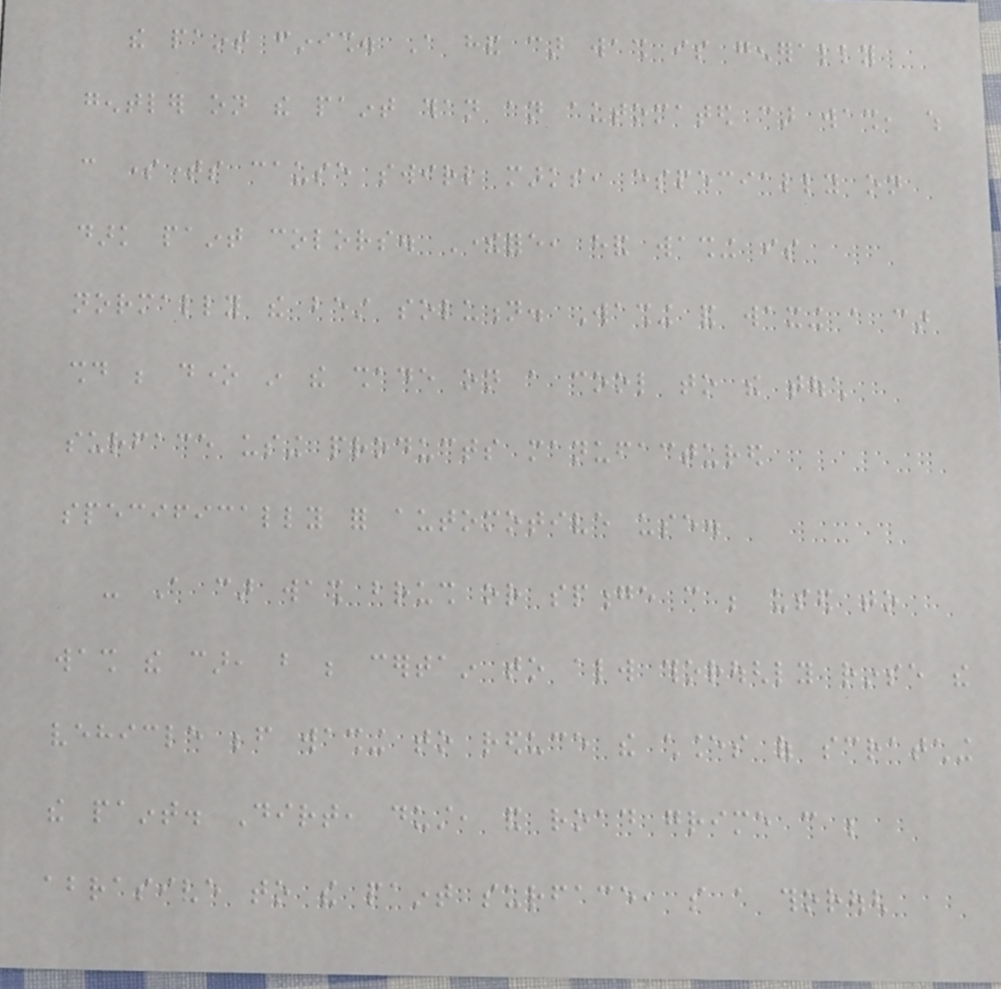the paint finish. A hand car wash is generally
gentler on the paint than an automated car wash, which
can sometimes cause swirl marks, especially on
dark paint colors. Therefore, hand washing is
normally the best solution. Washing and waxing a car
should be done in the shade on a cool to the touch
surface using products manufactured
specifically for automotive use.
- A car wash brush or sponge can be used to
wash the car, but be certain to always thoroughly rinse the
vehicle before washing to reduce the chances of scratching
the paint. Dirt, dust, and road grime can be
abrasive to the paint surface, so a thorough
